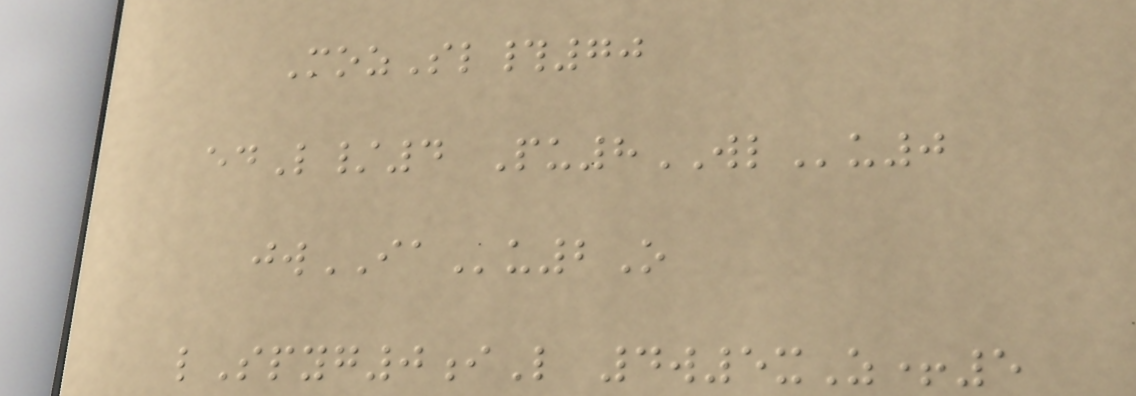MozSl#70
edL/4 Pu8WLu0
jwIAu2O
lSpyg0iL 4w5xZ+5
